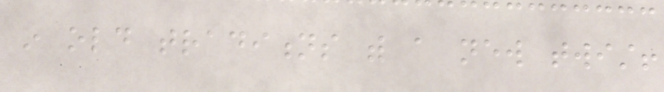in old traditions with a new twist!
